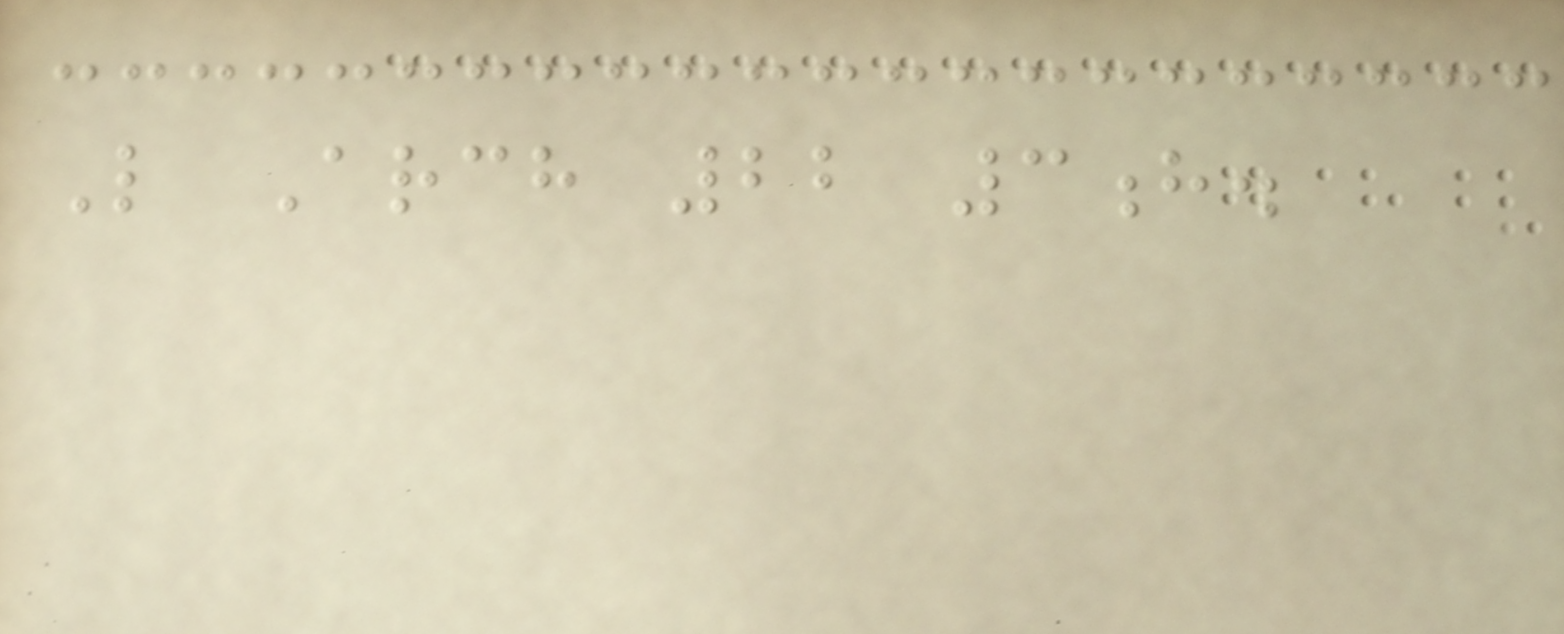L Arch 22 3h.
